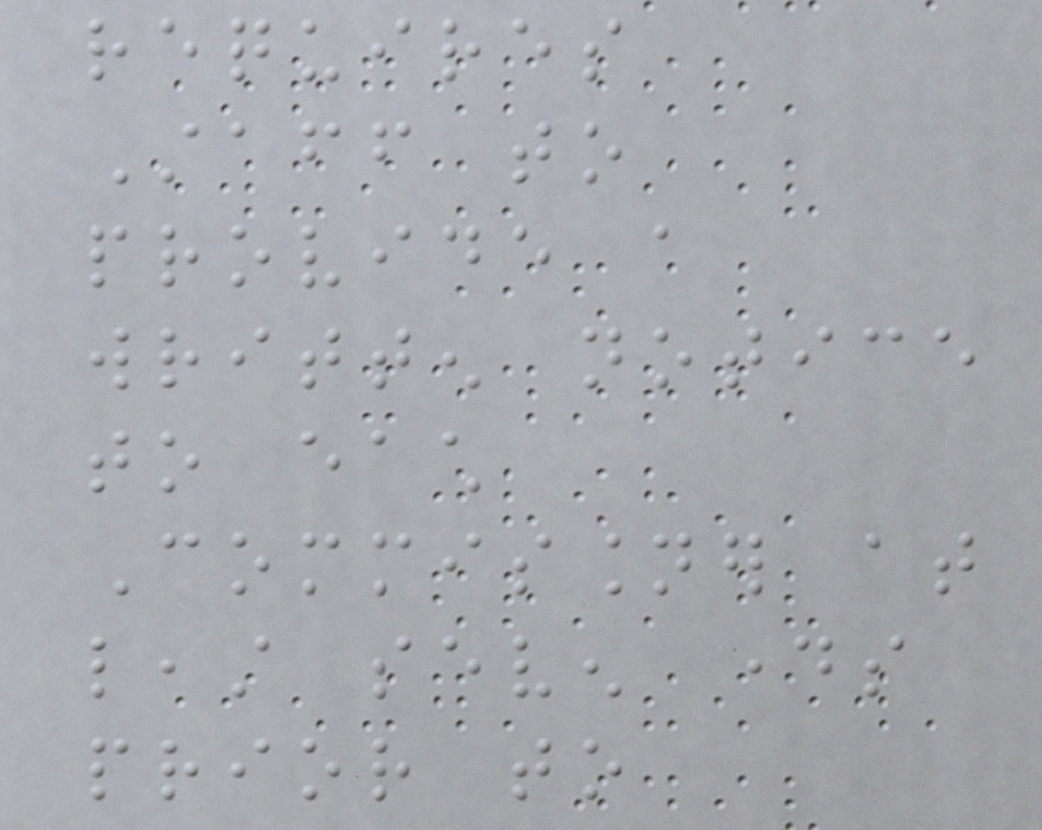requires
Staff to
provide a
written notice
to each
Commissioner at
least seven days
prior to
